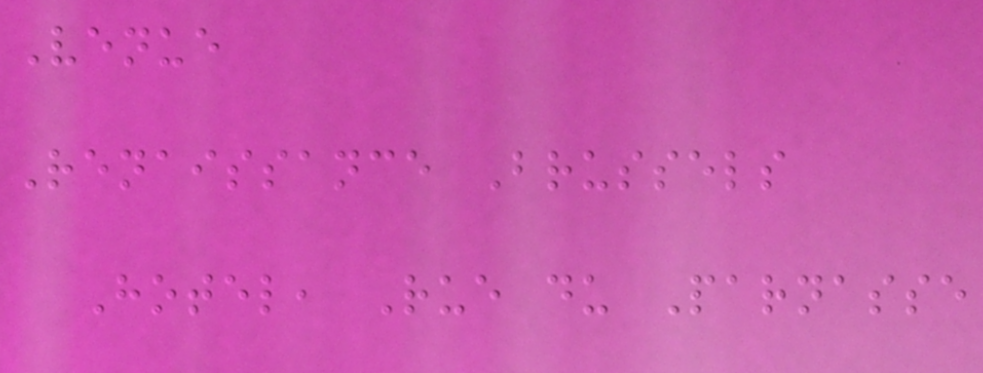Venue
Renaissance Brussels
Hotel, Rue du Parnasse
